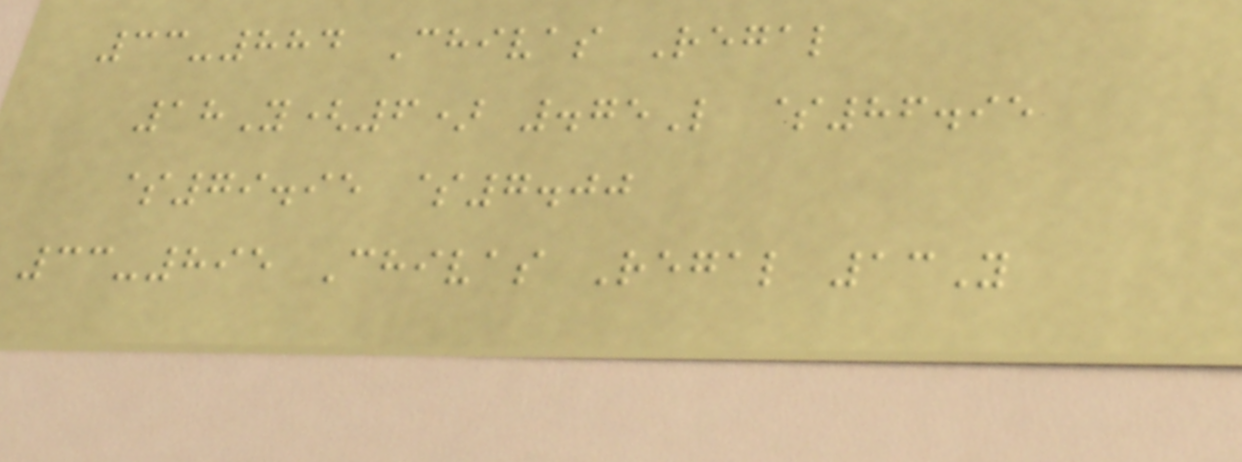33-884 Chivas Regal
18Y(6) .75L $86.95
$79.95 $7.00
33-895 Chivas Regal 13Y
